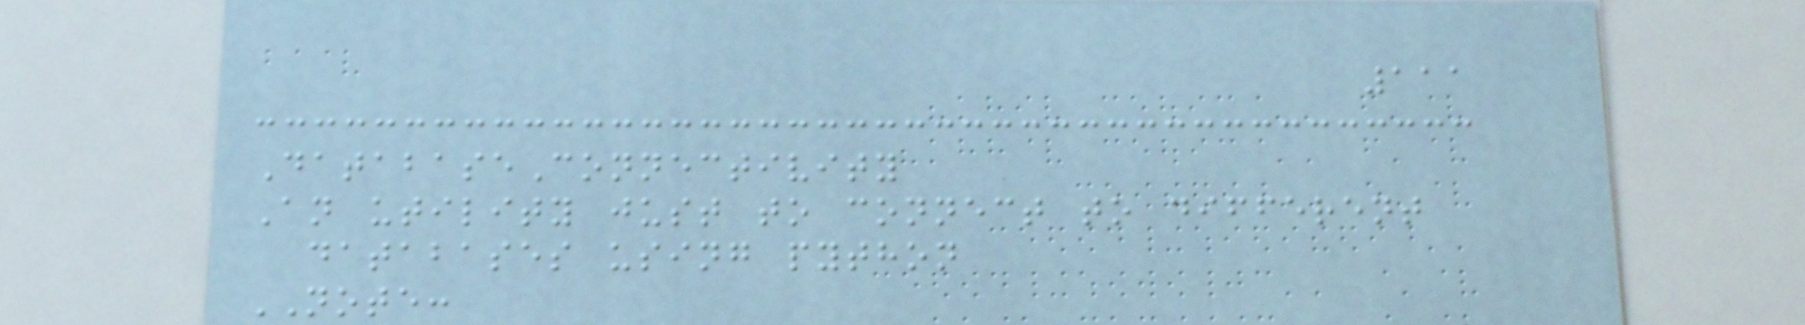111
DatabaseConnectivity
An utility just to connect to different
databases using python
NOTE:
